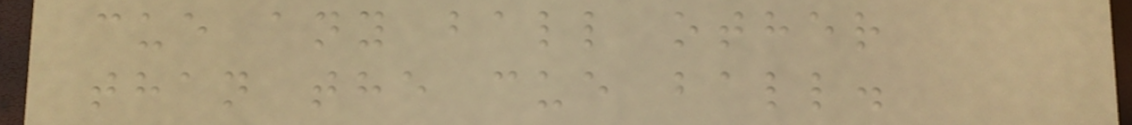cue any ball other
than the cue ball.
